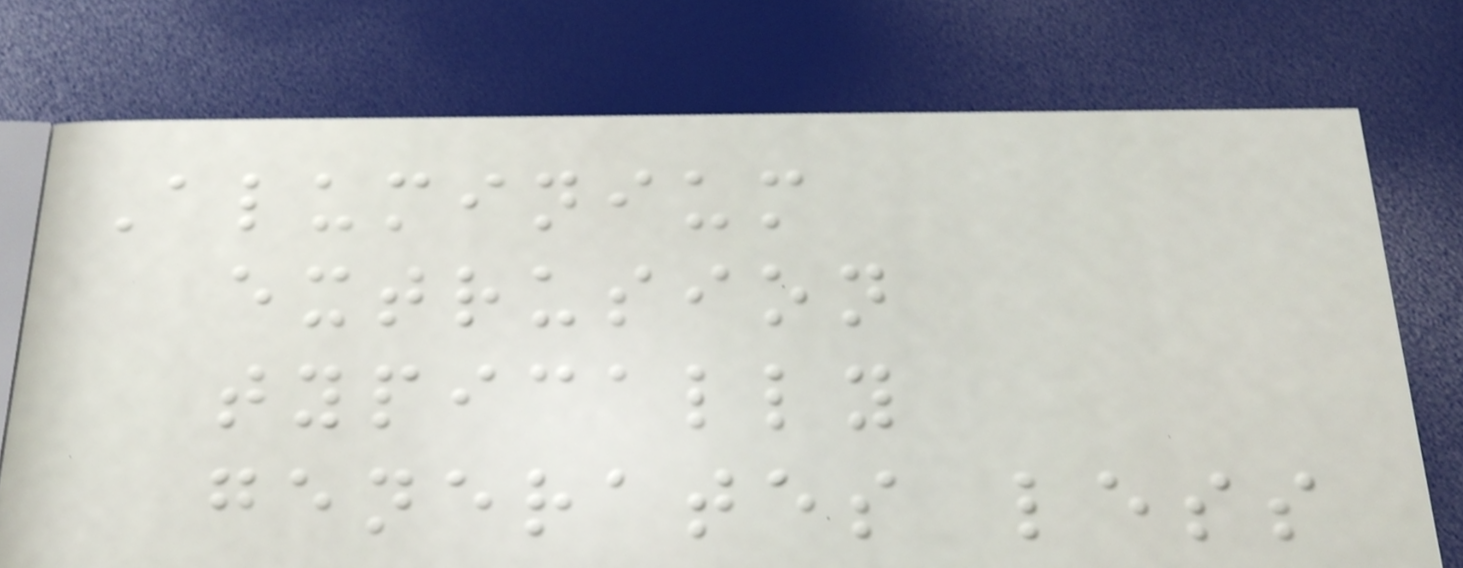Aluminium
extrusion
typically
generates less
